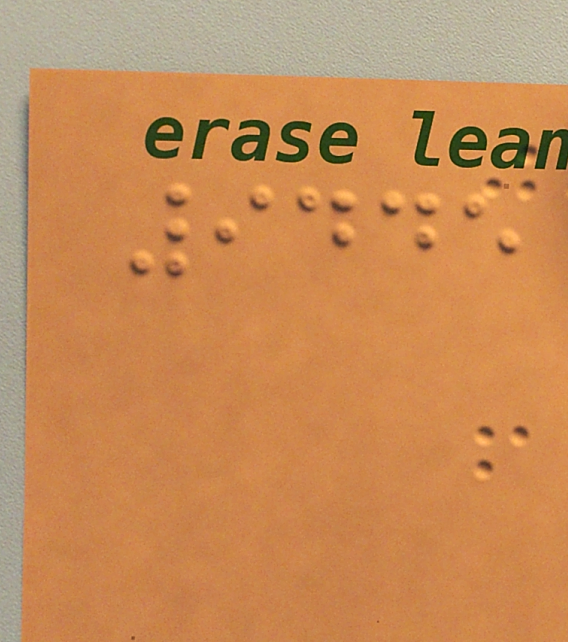9445
